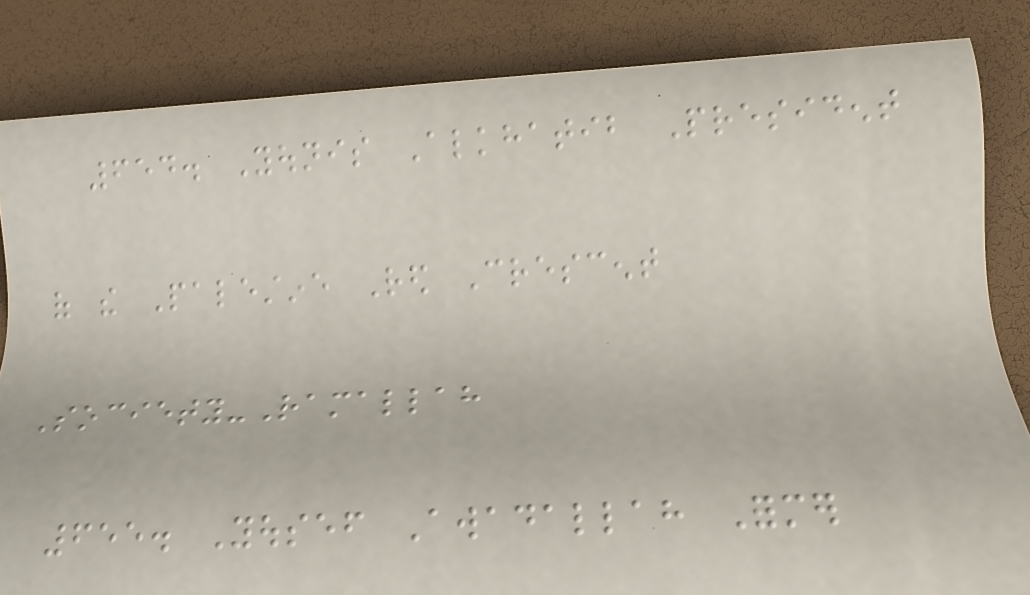654. Younis Alkhatib President
of the Palestine Red Crescent
Society-Ramallah
655. Yousef Awadallah Former
